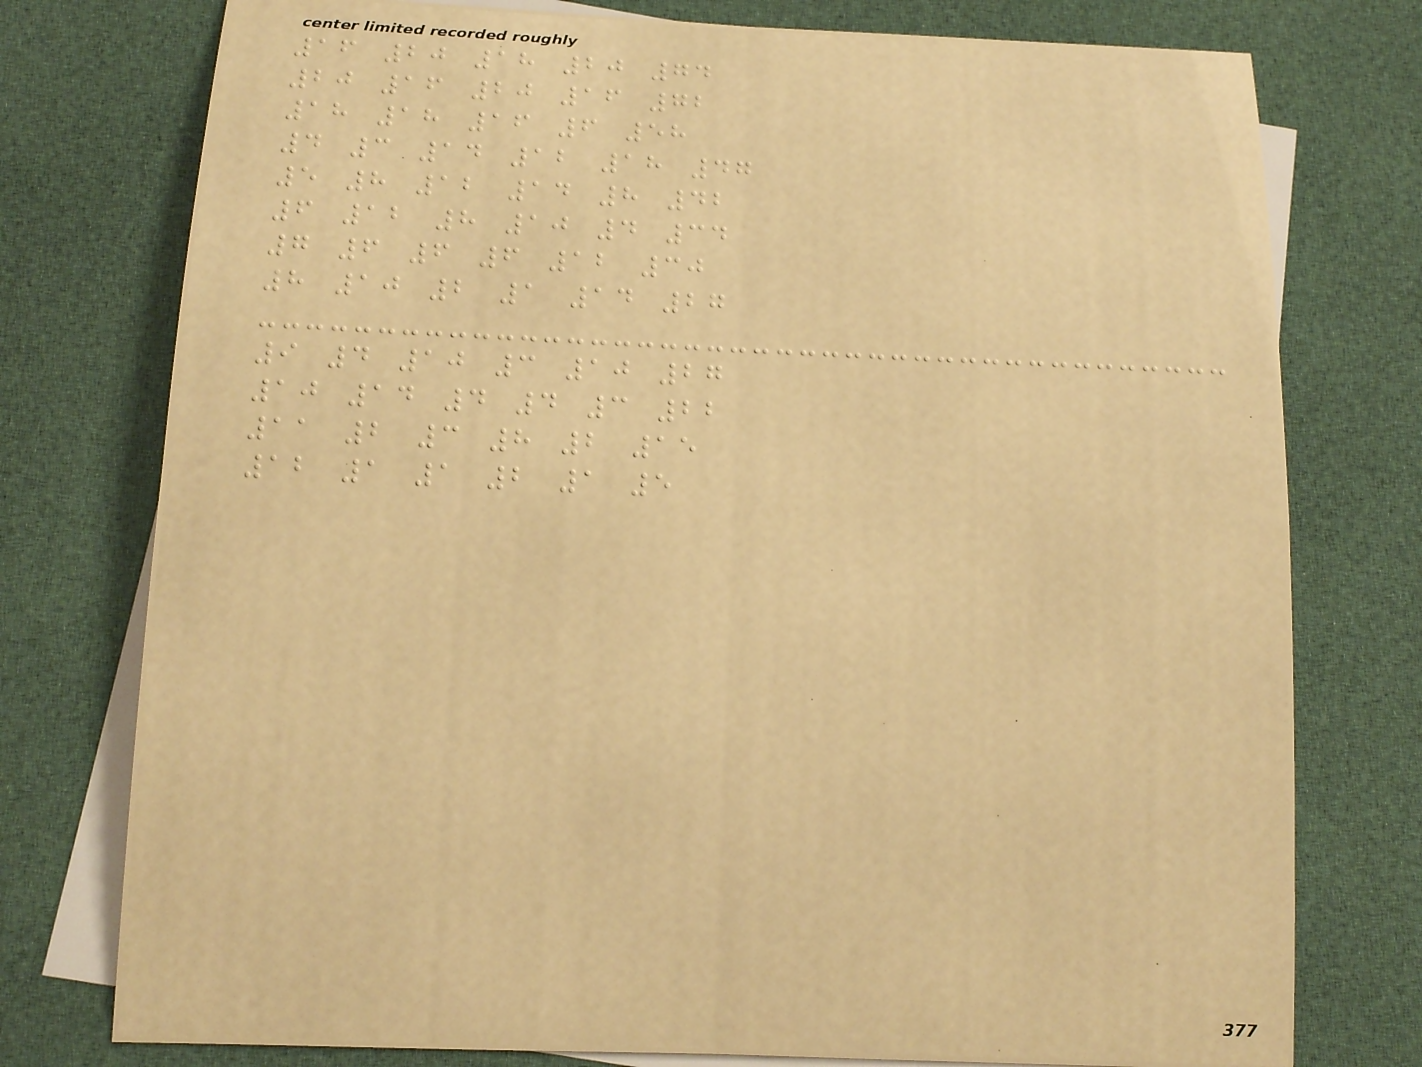16 20 18 20 74
20 16 20 16 72
18 18 16 6 58
4 3 14 12 18 47
5 8 12 14 8 42
6 12 8 10 4 34
7 6 6 6 12 30
8 10 2 1 14 27
9 4 10 3 10 27
10 14 4 4 3 22
11 2 3 8 2 15
12 1 1 2 1 5
